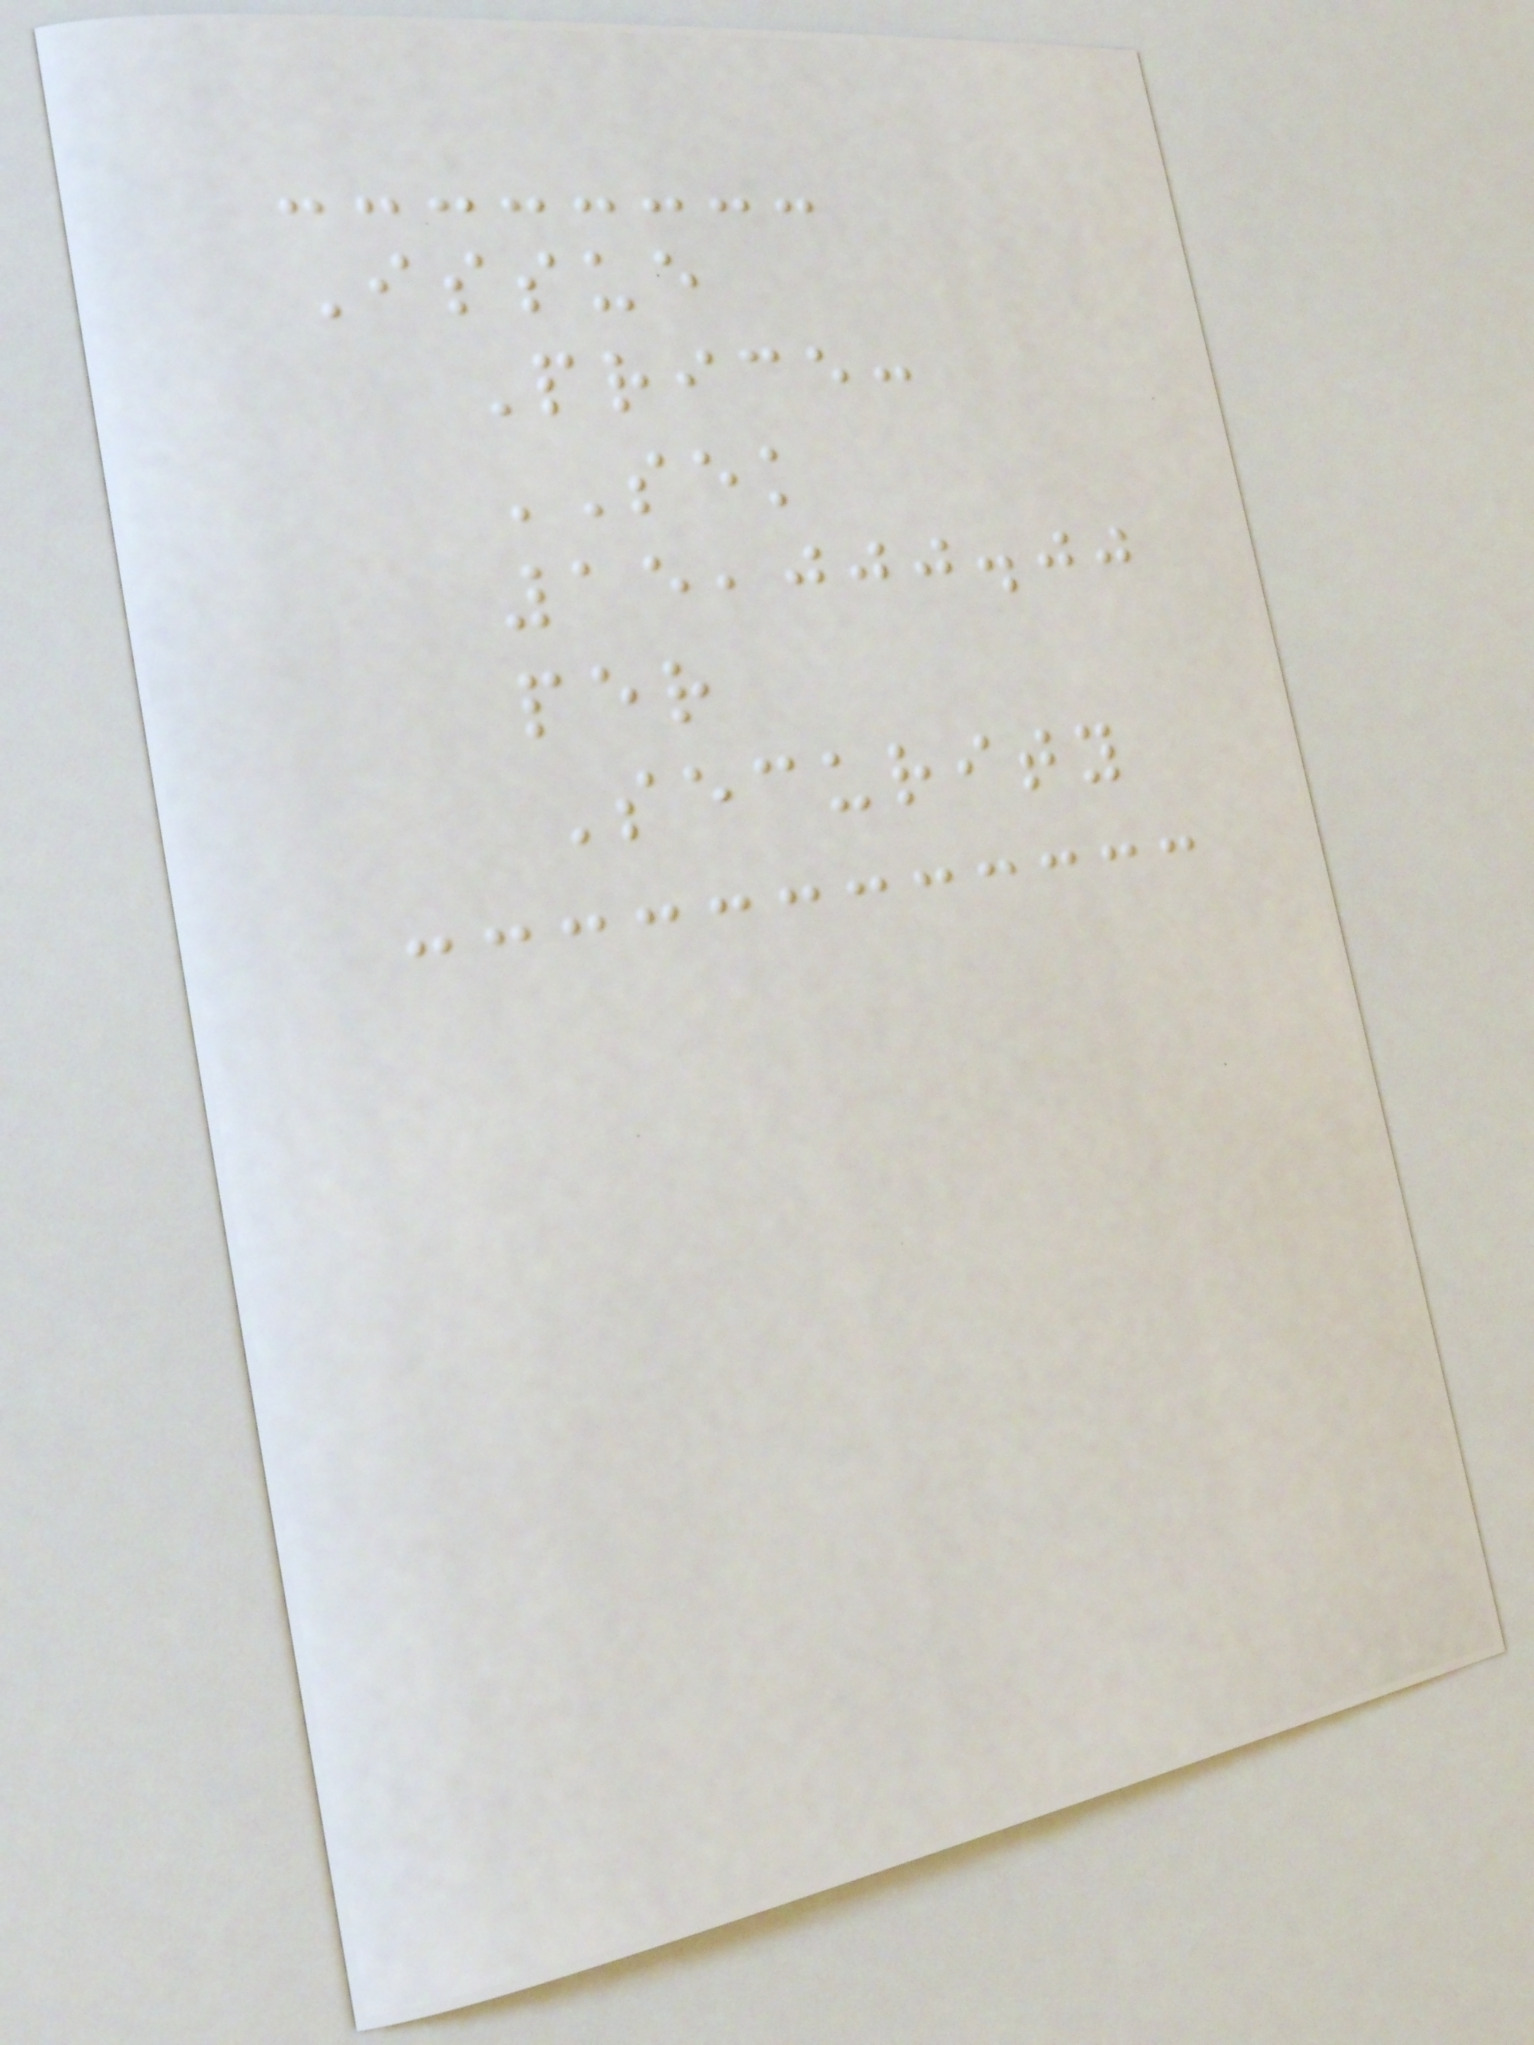Issue
Price:
SEK
15,000.00
per
Security
